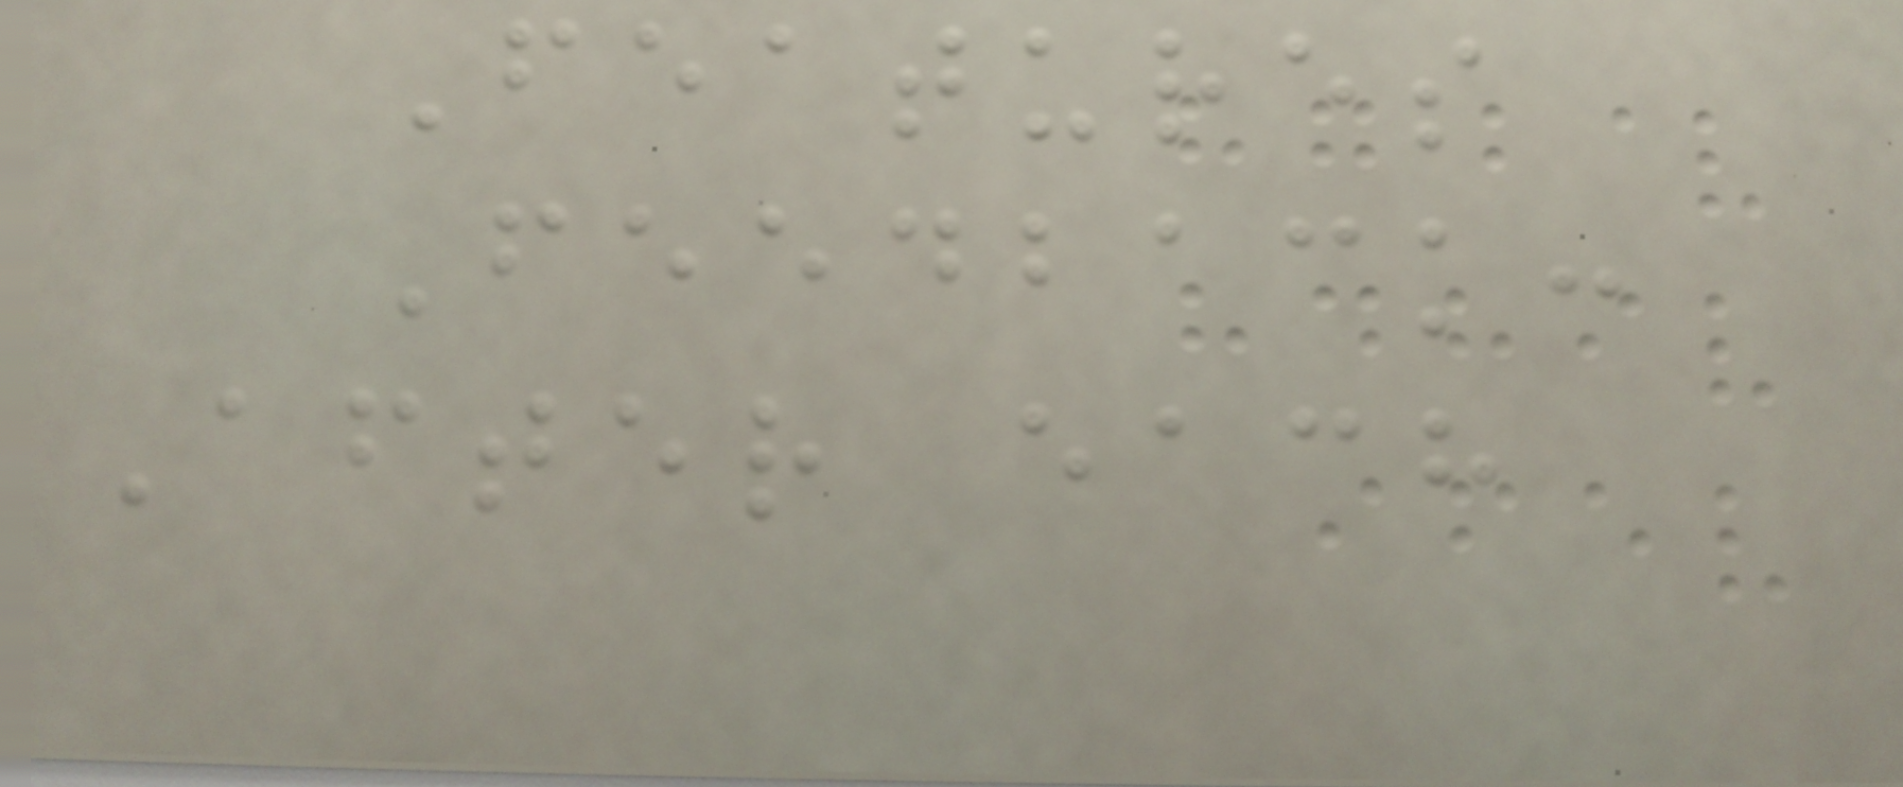Features
Feedback:
After each
